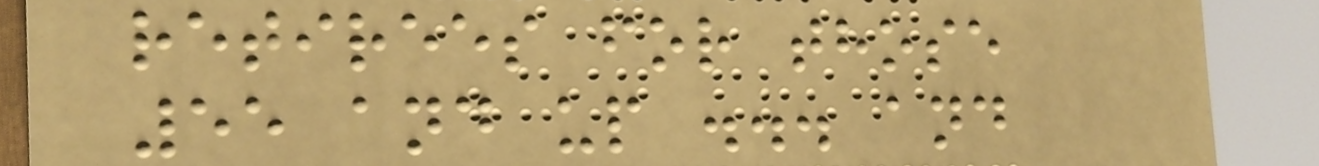retirees for those
55 and up ... and
